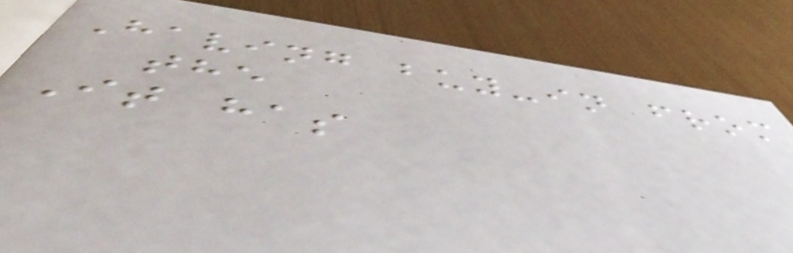Having buy-in from
the
It has
